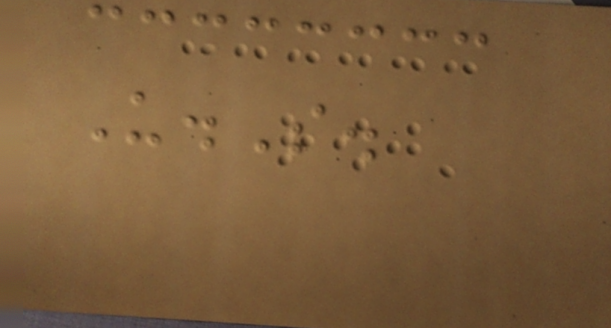U.S.
